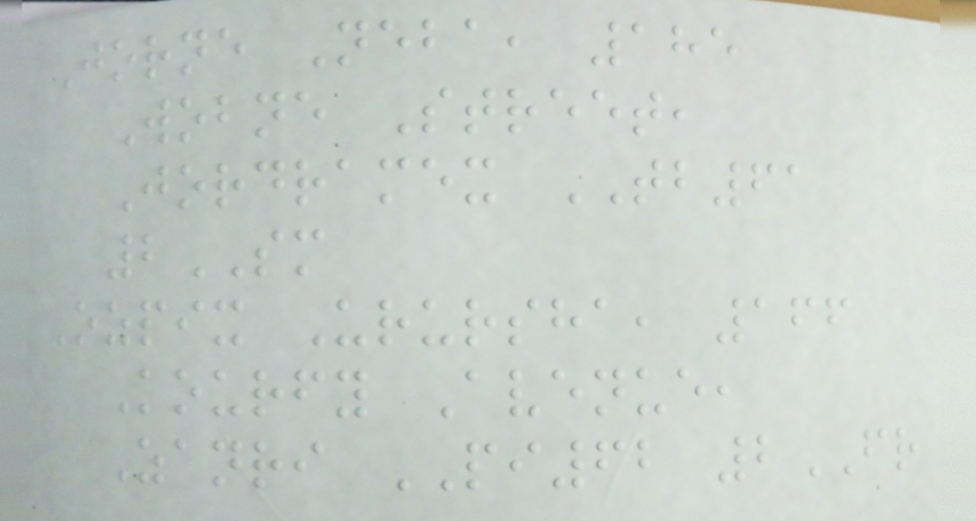Jorne Neba, 185
Wobne Street,
Jordramex TB61
2SM
Ozpix Urursha, 166
Kourfy Avenue,
Zanri PI62 2FR
